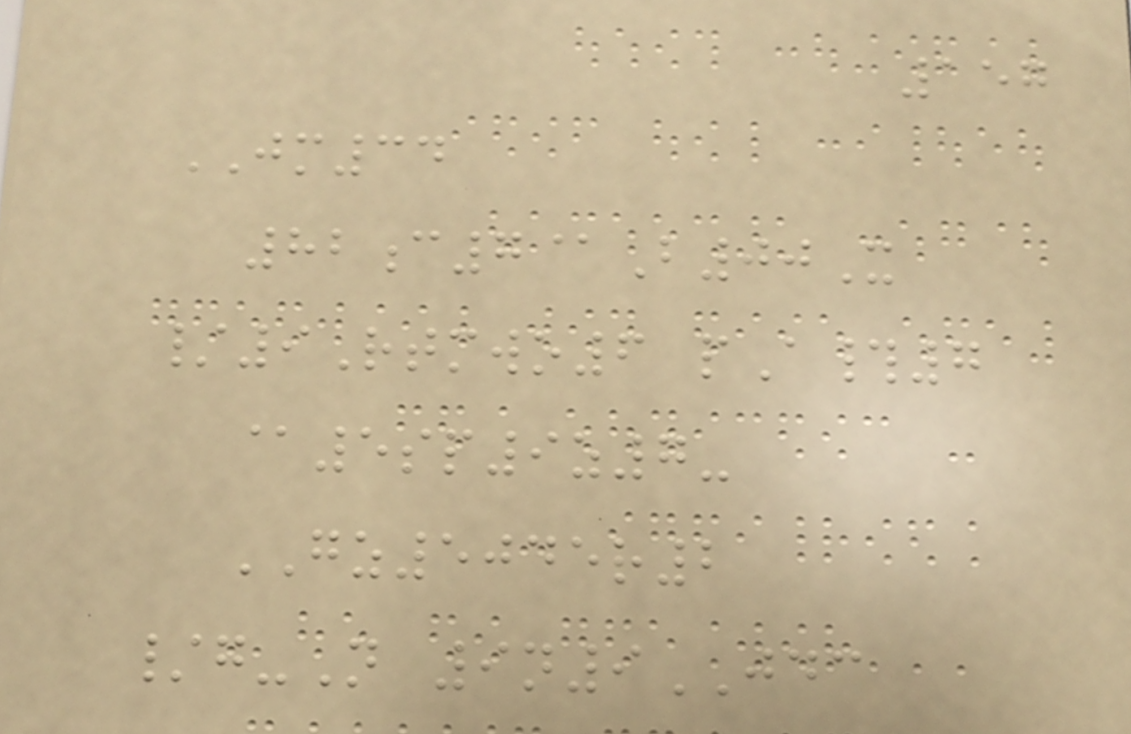157
JM34
82c7@B00X
/9Rtmwo6 pA#7
@5sp9z7-
GZ5045r2
/g-N 9n9JDC
